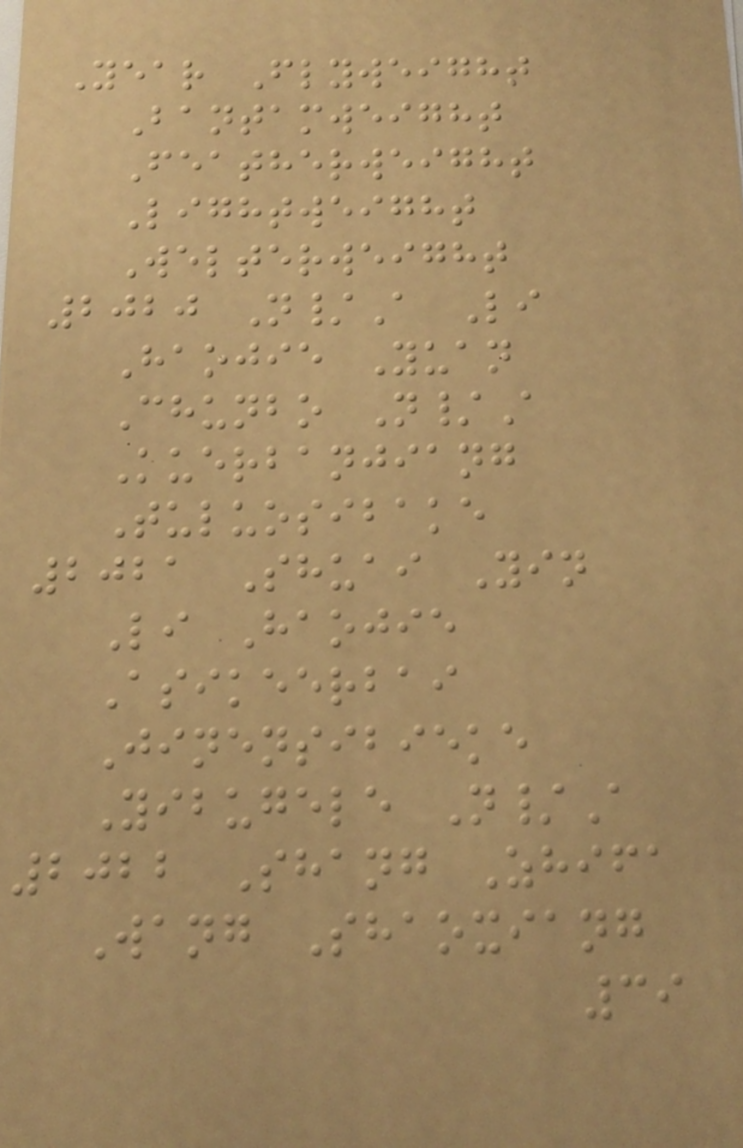Year Flyweight
Bantamweight
Featherweight
Lightweight
Welterweight
2020 N/A Li
Haojie Yuan
Chunbo N/A
Kuerbanjiang
Tuluosibake
2021 Shuai Yin
Li Haojie
Asikeerbai
Jinensibieke
Yibugele N/A
2022 Shang Zhifa
Wang Shaoxiang
39
